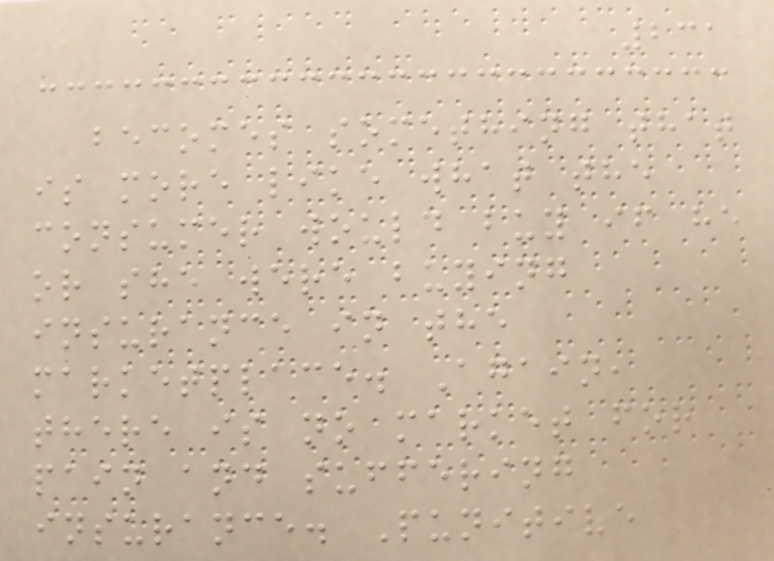231
becomes something that
is more like what the
consumer would buy if he
or she were buying
insurance in the
marketplace. Again,
there is no market for
pain and suffering
insurance. Punitive
